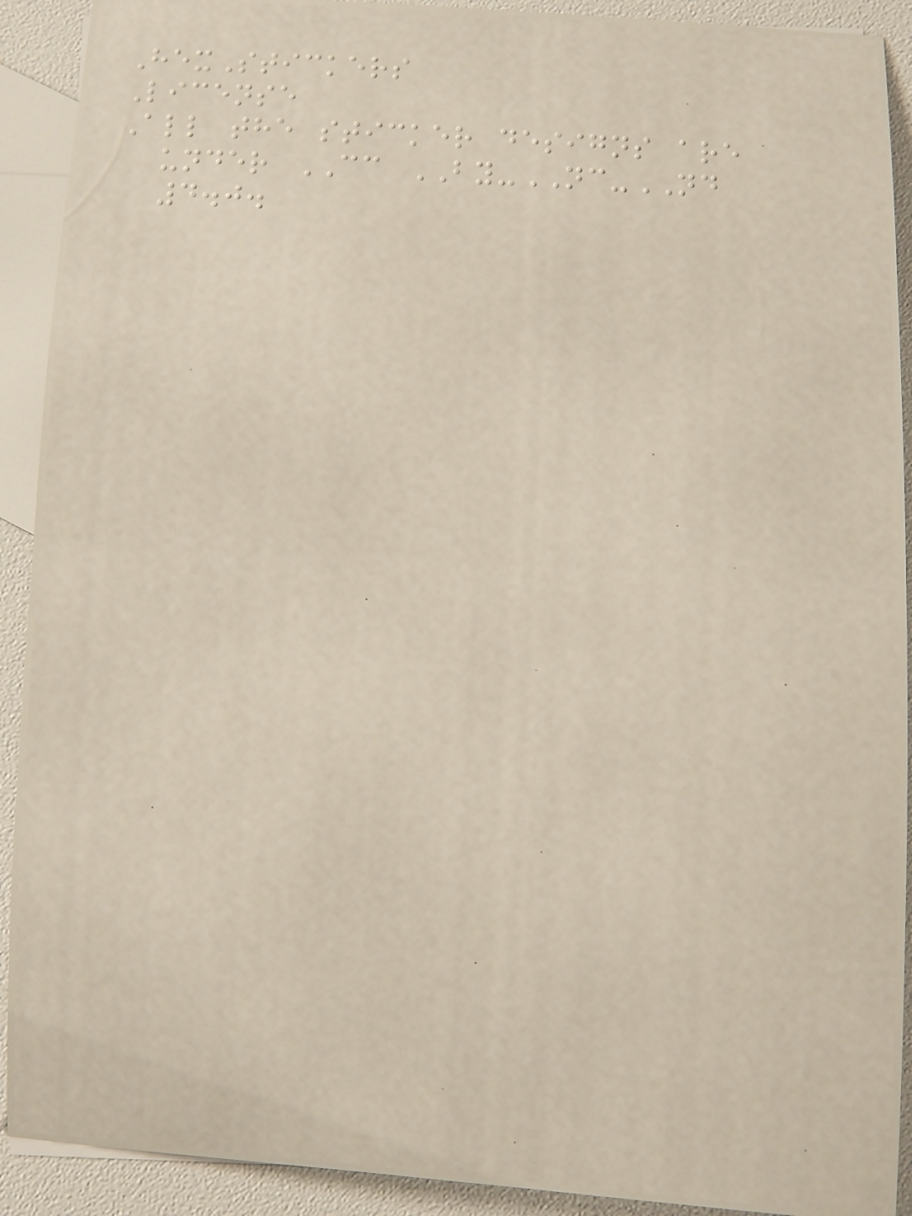HexStickers
License
All the sticker designs are
under CC BY-NC-ND
4.0.
